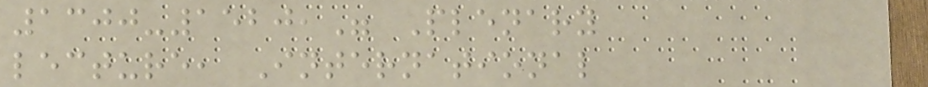1300-1520," Plenary
lecture, International
